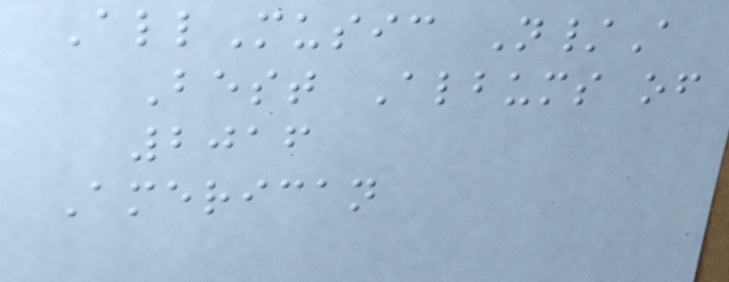AllMusic N/A
Best Albums of
2016
American
